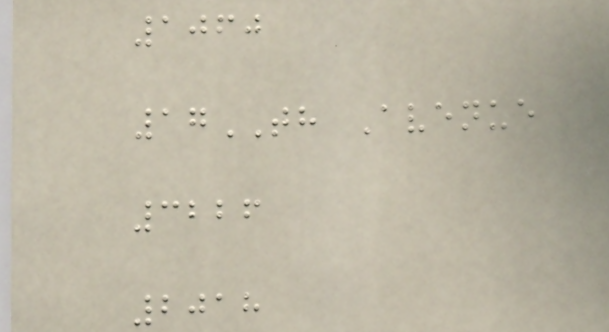1060
17TH Avenue
3226
2018
